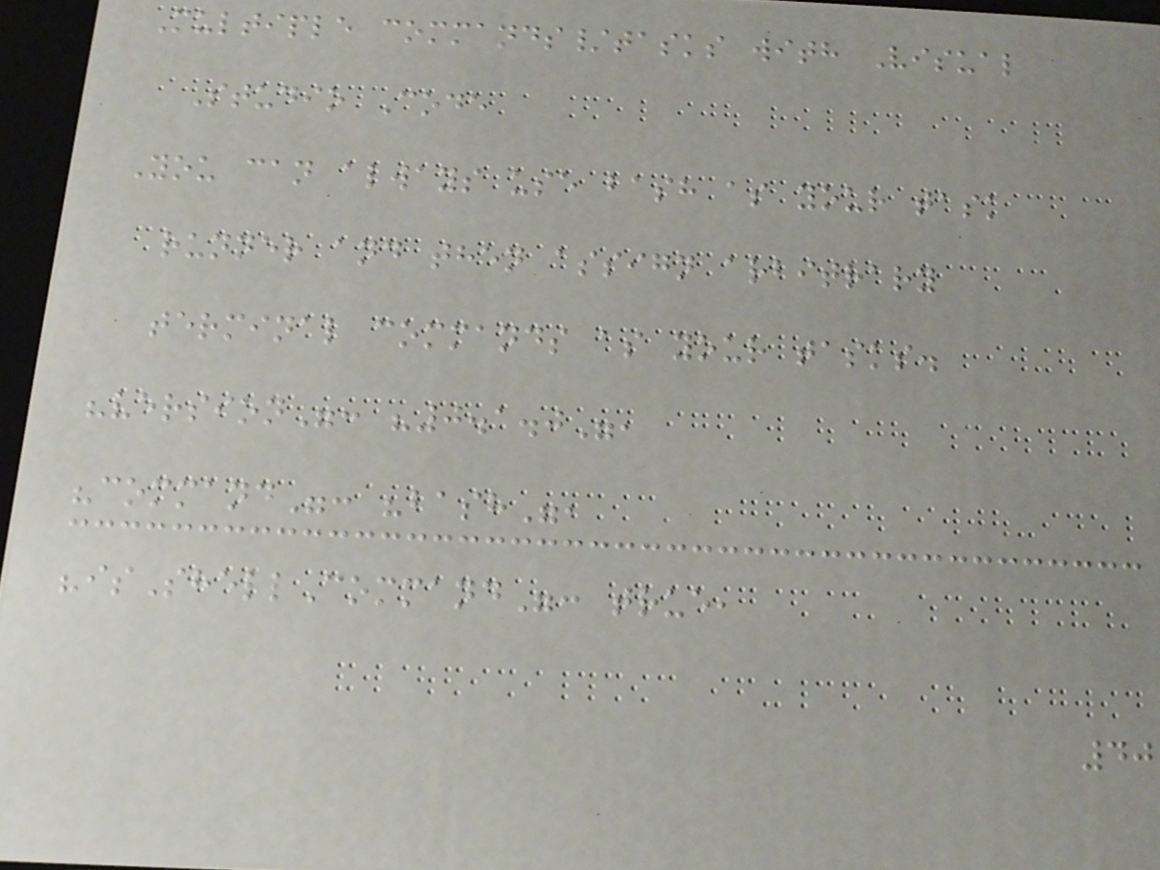Multiple commands/tasks with Visual
Studio Code
You can always use bash as your task
runner and then assign arbitrary
terminal commands as your tasks.
"version": "0.1.0",
"command": "bash",
"isShellCommand": true,
40
